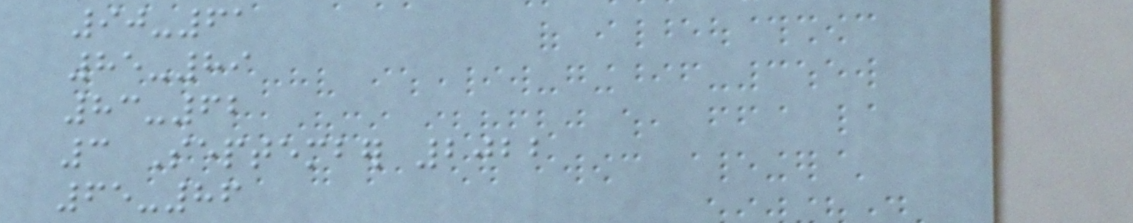90-61
85-89
83-62
3 September 2022
65-86
